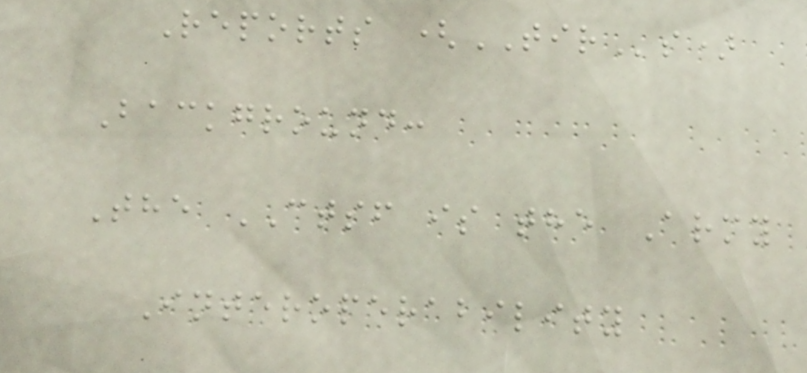Reports (TIRs)
Background:
The CTSF is the Army
Interoperability
